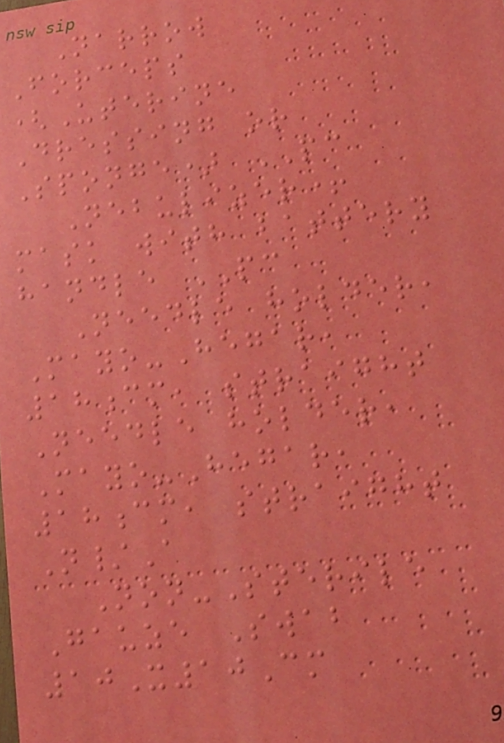Narrow
Forceps
(Uterine
Dressing or
Sponge) PC
Nebulizer+
mask with battery
handle PC
Needle holder,
Mayo-Hegar,
18cm, straight
Needle holder,
Mayo-Hegar,
18cm, straight
N/A
Non-Sterile
Gauze Swab
10X10Cm
